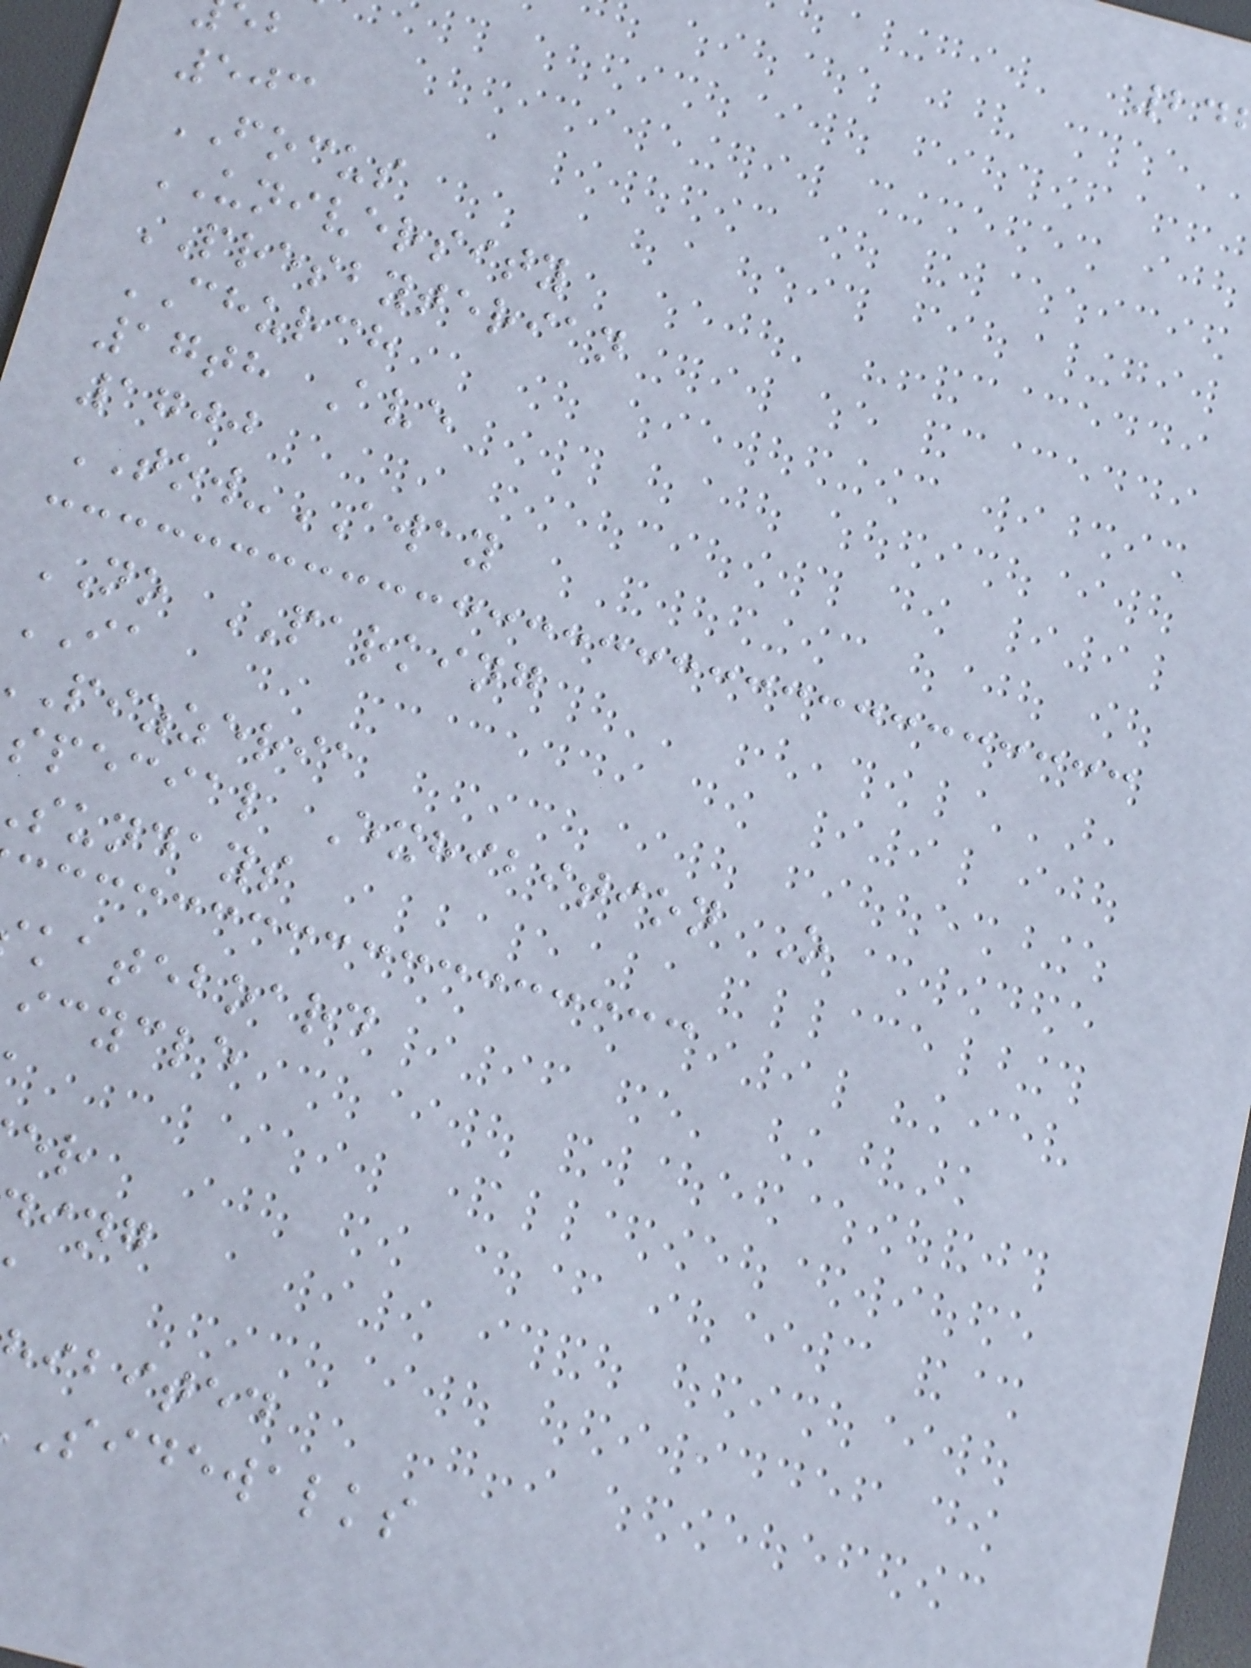503
FOCUS
UNIVERSITY
PRESBYTERIAN
CHURCH
17th Ave
1700
TOW-AWAY
NO PARKING
IA
pizzeria
special Exhibition O
sundays
kateboard
icycle
ibited
sidewalks
